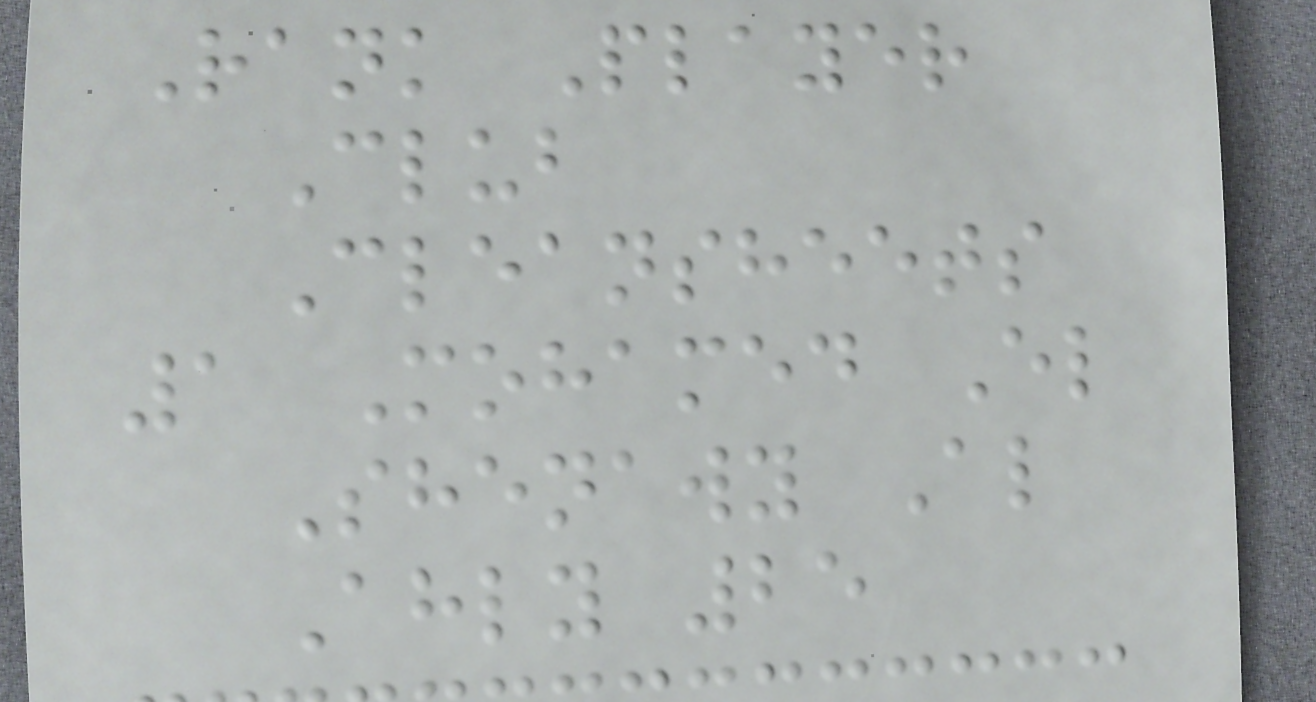Rank Player
Club
Cleansheets
1 Mohamed El
Shenawy Al
Ahly 25
